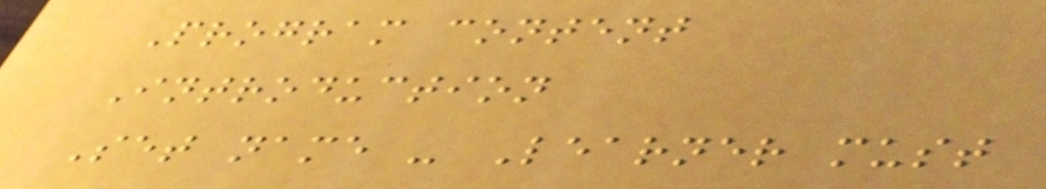Program content
Introduction
Set name - Learner must
